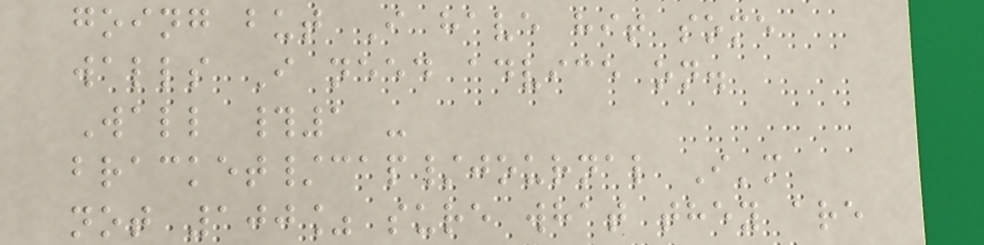going but I have hit some
walls I need advice on.
Wall #1 -
bracket/cap/journal I'm
not 100% sure what they are
